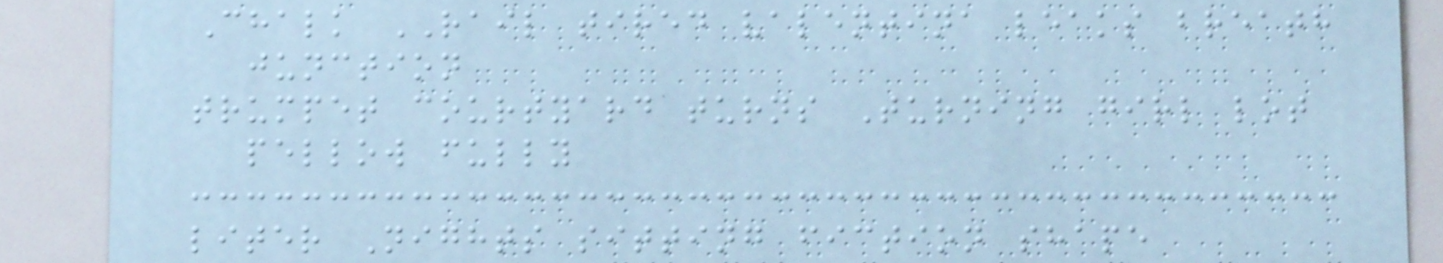Chalk RAIL tired valentina leaks breath
junction
trumpet courtyard turns Turning girl lot
pellow fully
liter Nights sitting fiction shape
